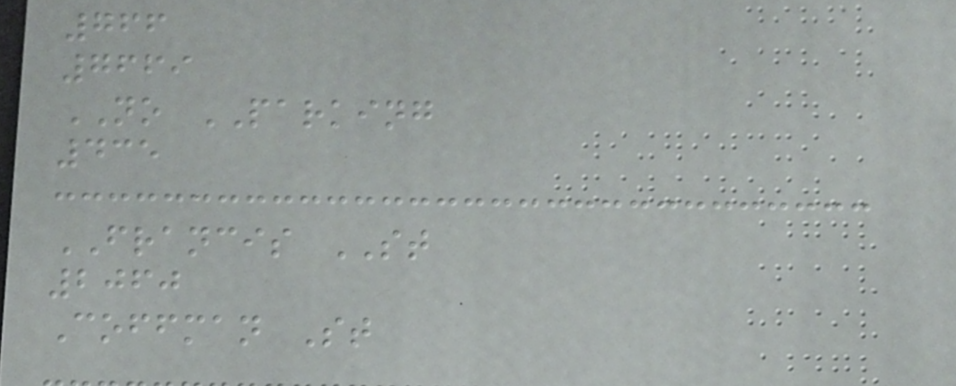766
7669
NO PARKING
435
FRANCIS ST
2060
Coffman St
